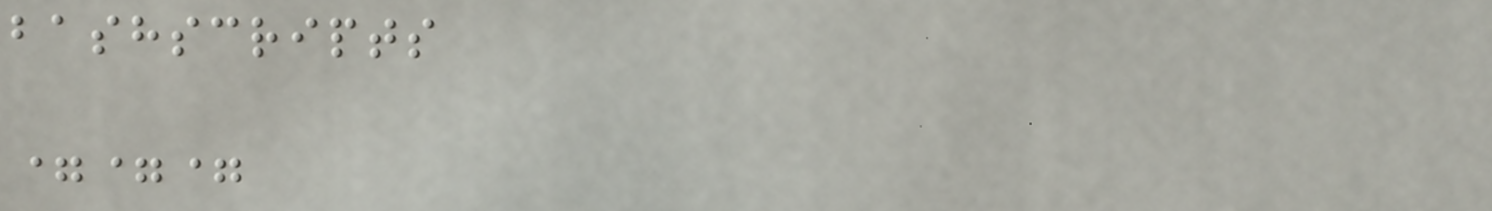bashscripts
===
